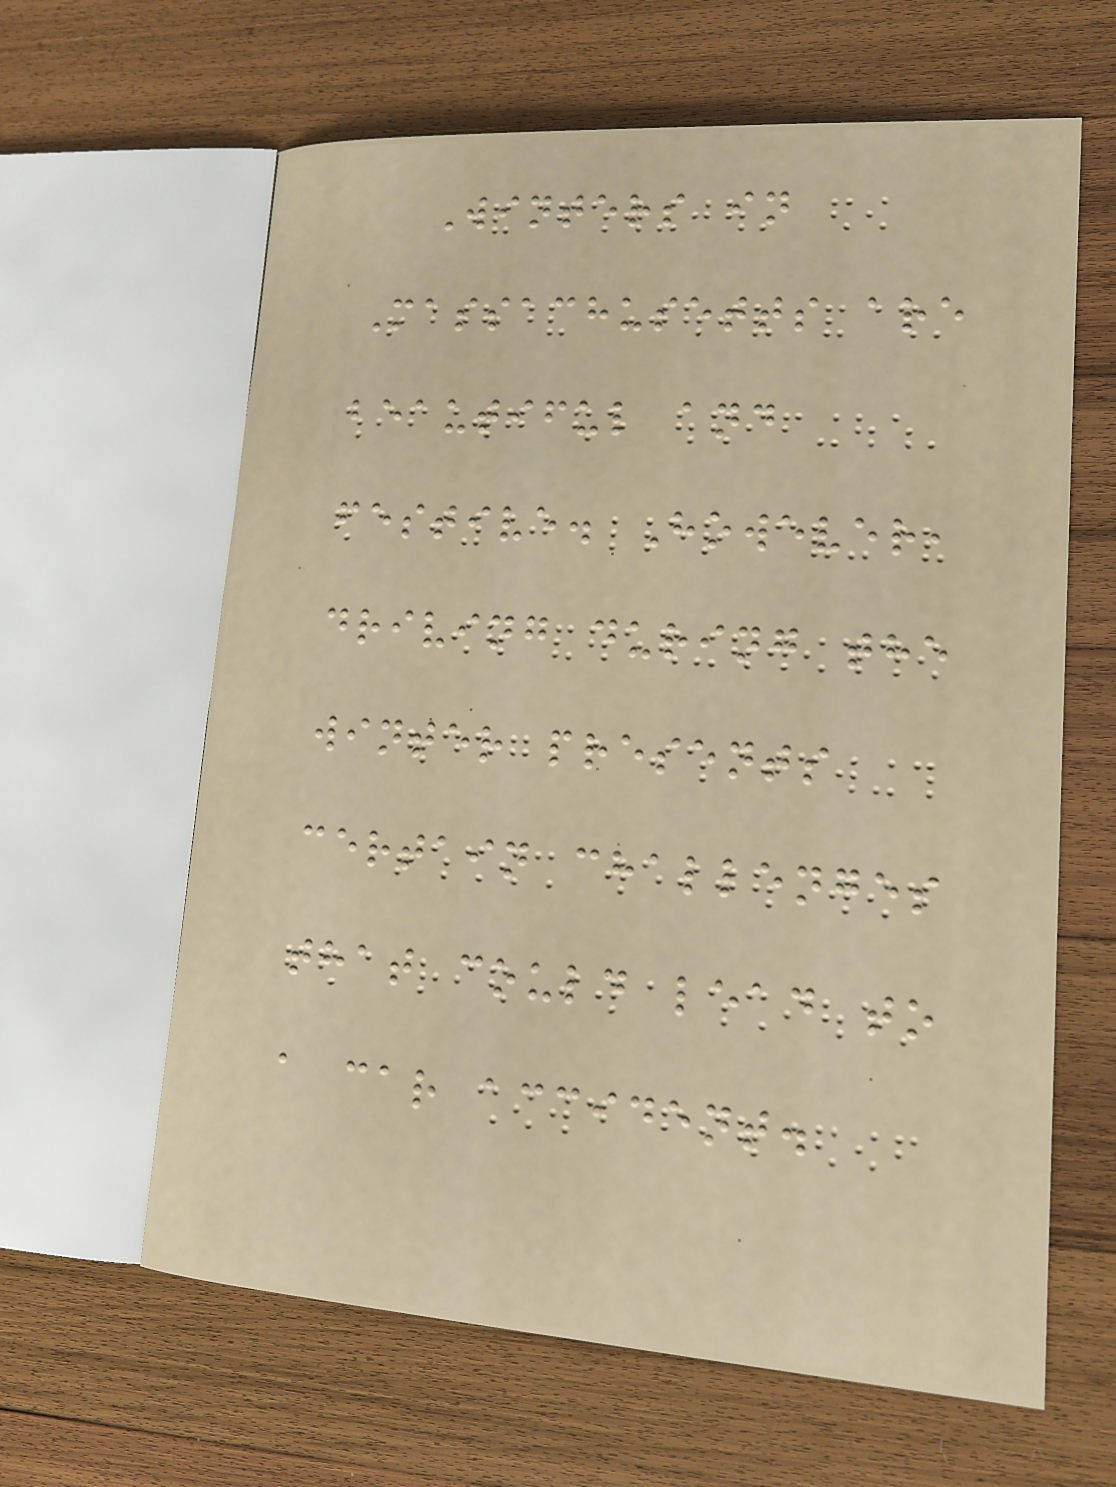Winters in
Massachusetts are
beautiful and
festive. However,
driving during the
winter presents
certain challenges
that could lead to
a car accident.
